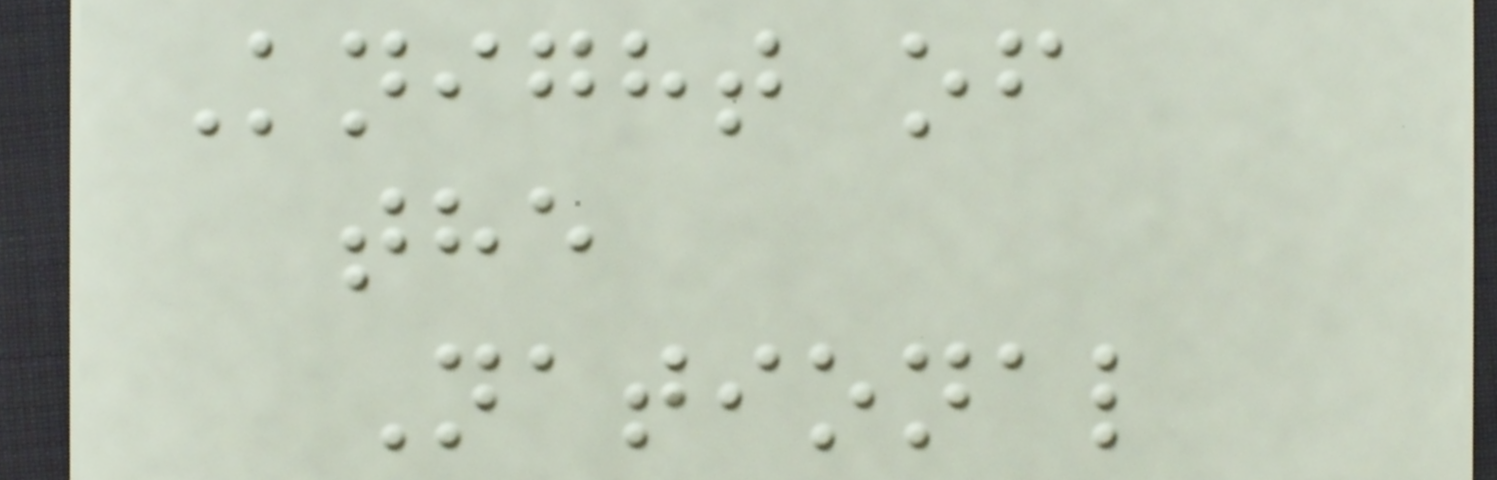Knight of
the
National
